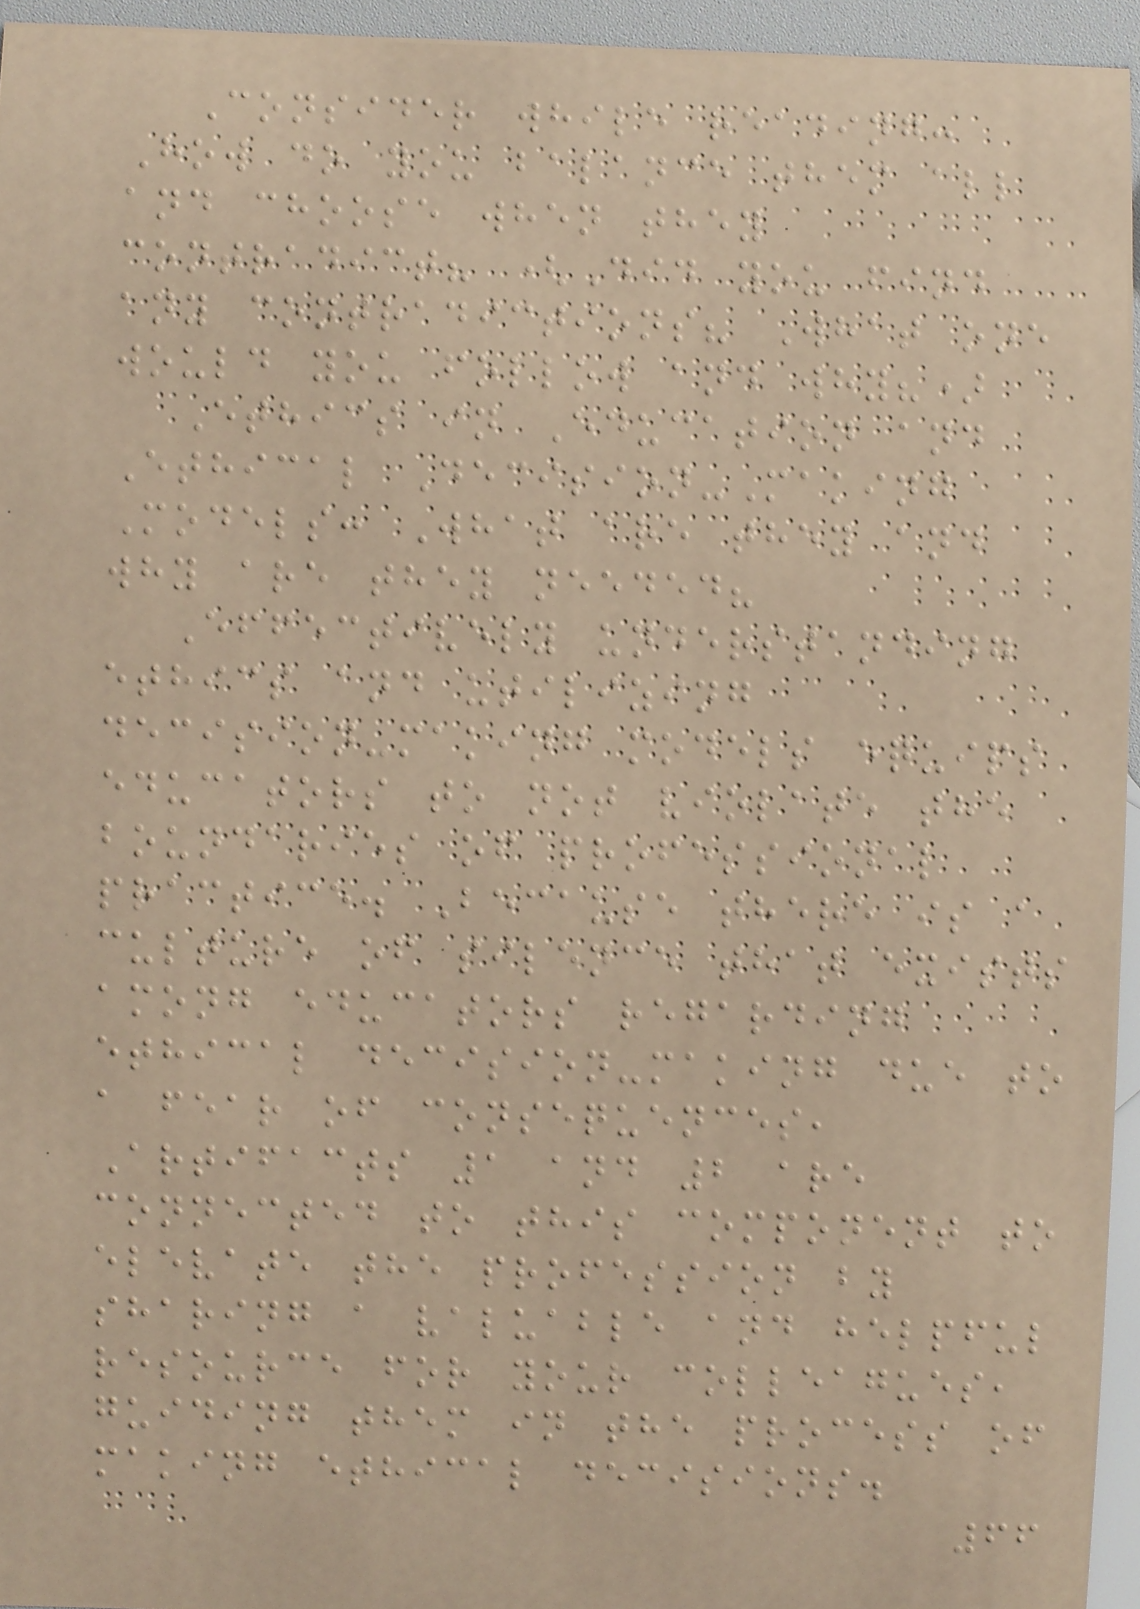Consider while reading:
How do you balance them all
and choose when they
contradict? (Did you find
any contradictions? What one
would you follow and why?)
Ethics in Education and
Ethical Decision-Making
Models: What are they and
why are they needed?
Effectively understanding
ethics and utilizing
decision-making models equips
educators to not violate the
boundaries of professional
practice. Because there is a
culture of silence that exists
among educators regarding
ethical decision-making due to
a fear of consequences,
Artifacts 1 and 2 are
connected to this component to
elevate the profession by
sharing a valuable and helpful
resource for your colleagues,
guiding them in the process of
making ethical decisions.
66
